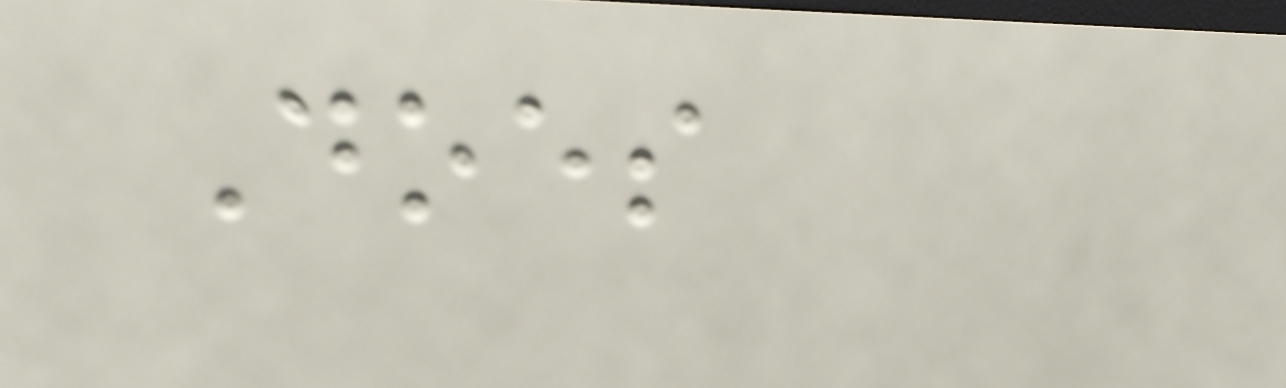Does
